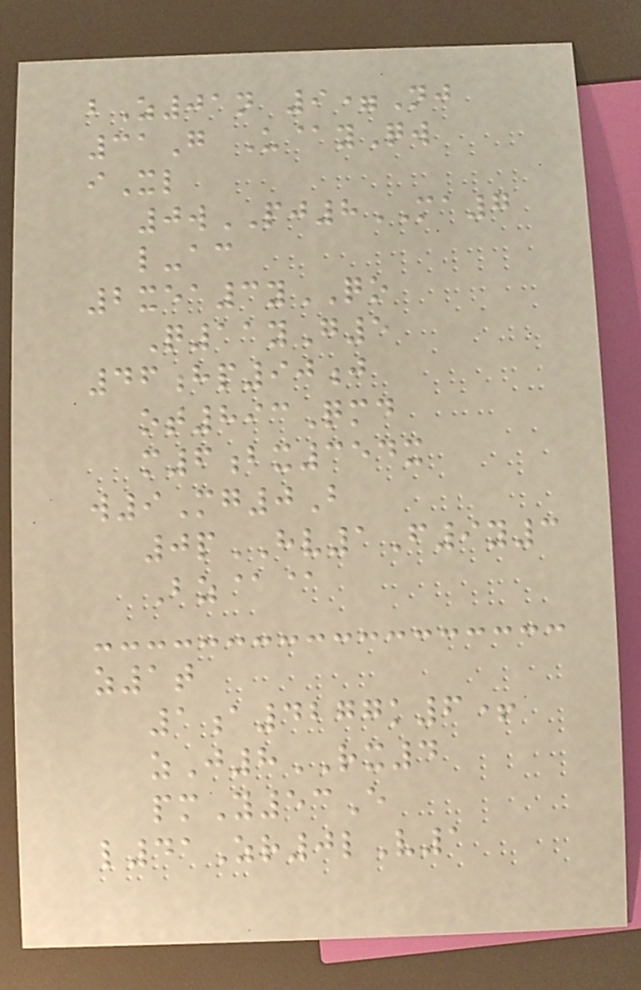bZ01n 9=Nj
31G U@yQw
iXl
0wPJ8MA7
l-ac
2xea3yQO
Q11yG5
46hp90j
ot893Qmd
m6bx354x
w9Mg0B
0pHV1F9y3
Bz@@
z1t
1a4277k6+
zJ8RX4
pmY53E
l41Zr0lV1
